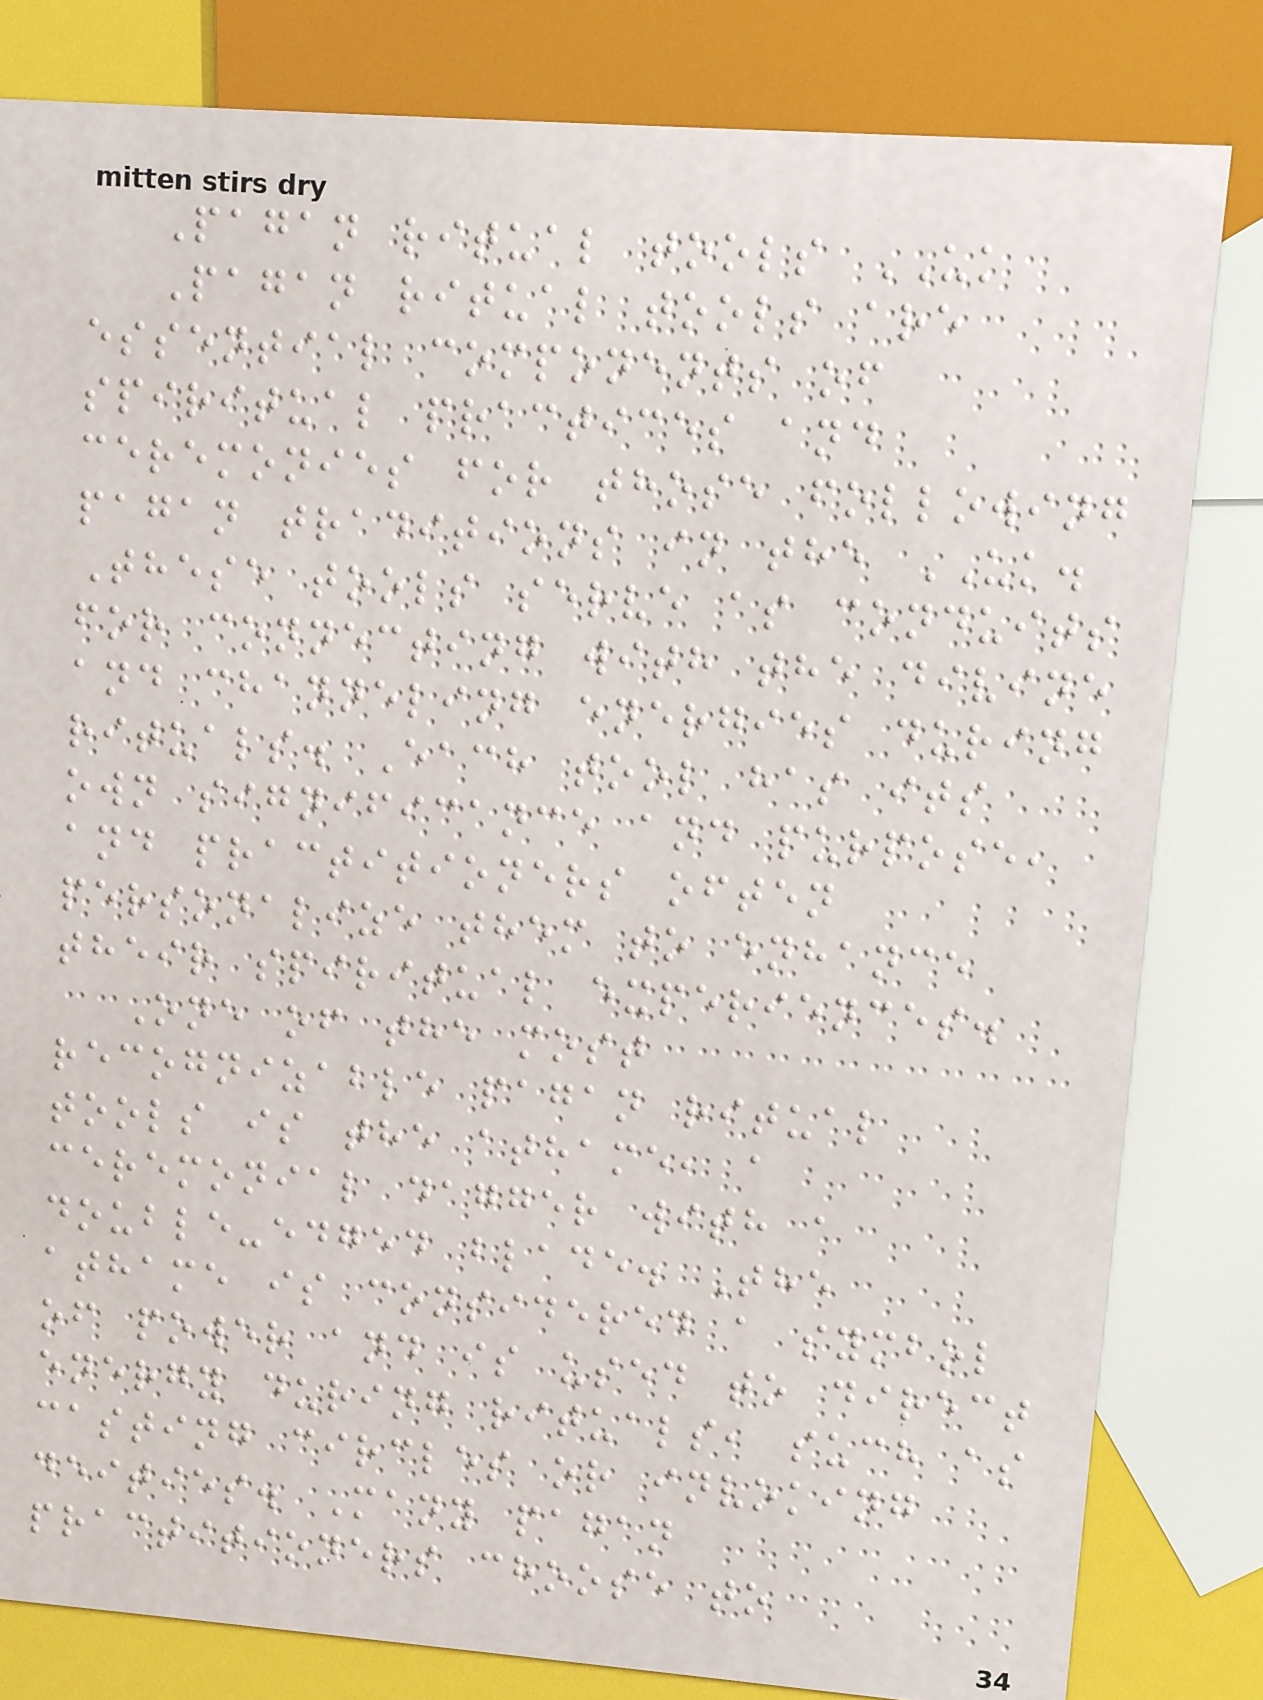Pagan ritual tools UK
Pagan ritual tools are
essential components of
spiritual practices and
ceremonies for those following
pagan traditions in the UK.
These tools serve as conduits
for connecting with the divine
and channeling energies during
rituals. Each tool has its
own significance and purpose,
and practitioners often
personalize them to enhance
their spiritual experiences.
One of the most
recognizable pagan ritual
tools is the athame, a
ceremonial dagger with a
double-edged blade. The
athame is considered a symbol
of power and is used to direct
energy during rituals, such as
casting circles or invoking
deities. Many pagan
practitioners choose to
